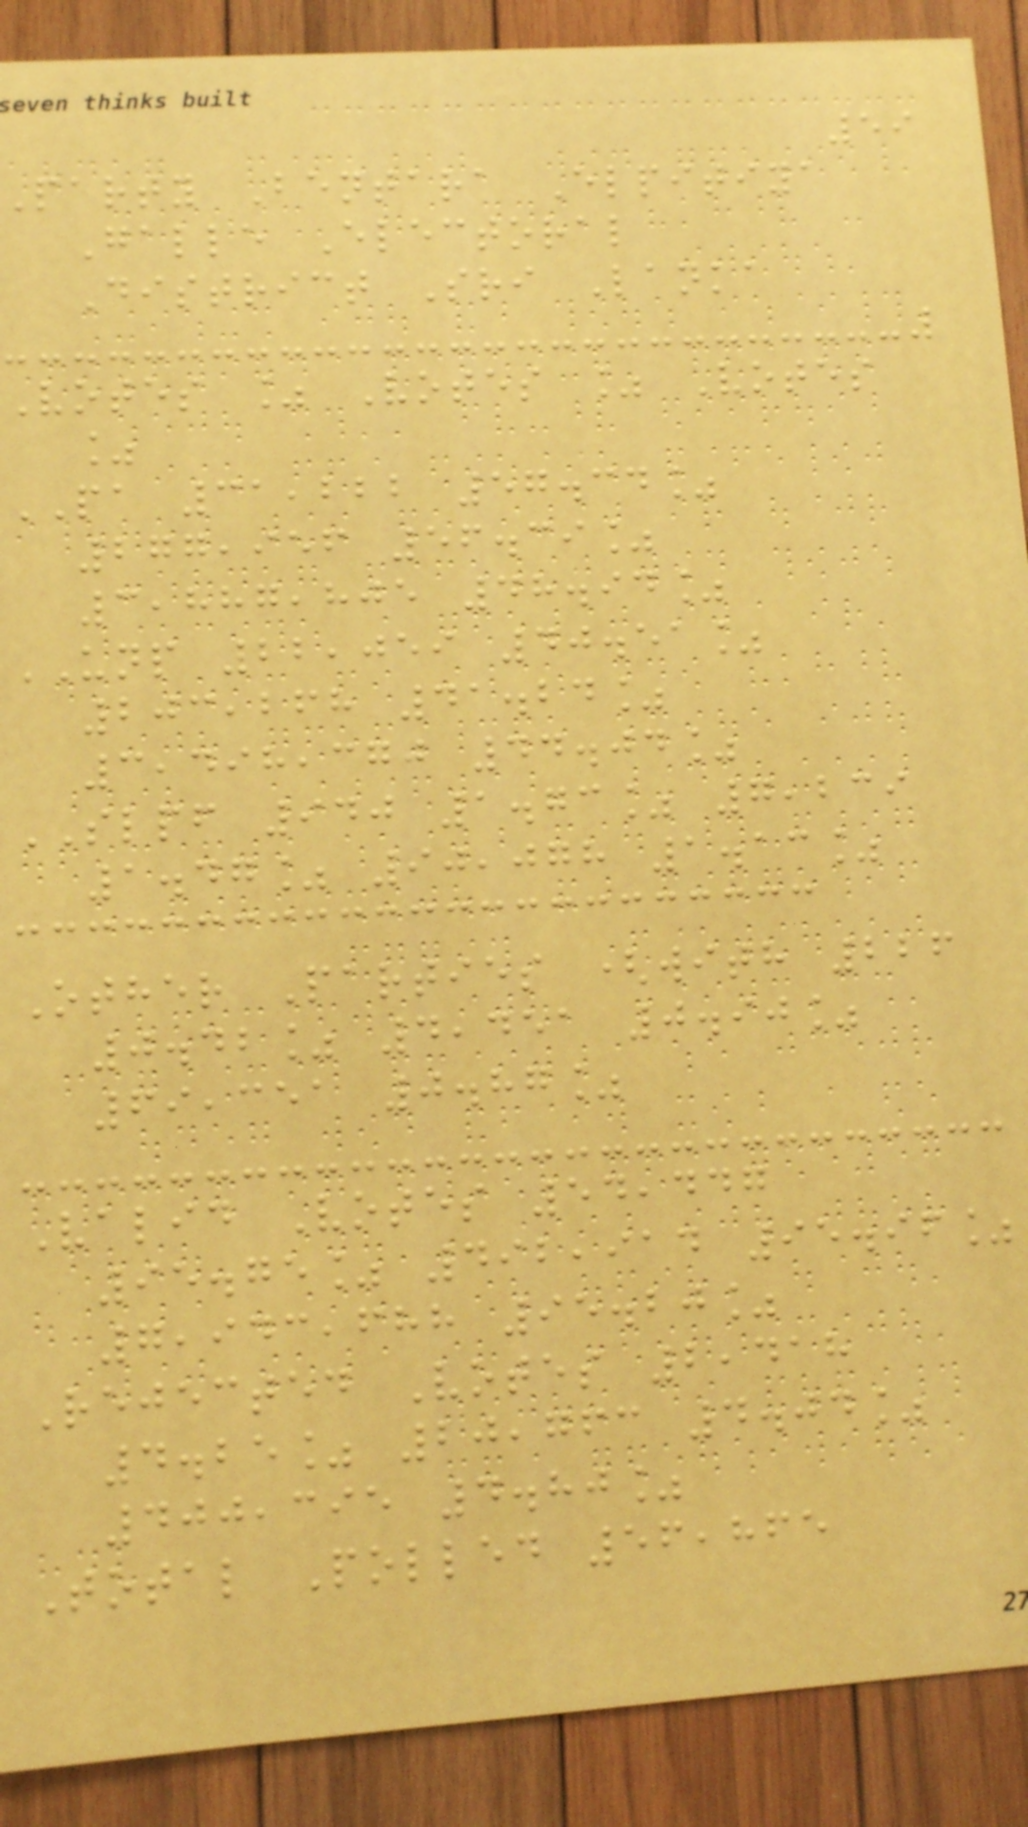59
party Bentara Elpitiya
Galle Electoral
District Sri Lanka
Votes % Votes % Votes
%
PA 31,222 57.34%
277,956 56.39%
3,887,805 48.94%
UNP 22,059 40.51%
203,268 41.24%
3,498,370 44.04%
SLPF 940 1.73% 7,239
1.47% 90,078 1.13%
Other Parties (with 226
0.42% 4,451 0.90%
69,351 0.87%
Valid Votes 54,447
95.75% 492,914 95.96%
7,943,688 95.20%
Rejected Votes 2,418
4.25% 20,763 4.04%
400,395 4.80%
Total Polled 56,865
